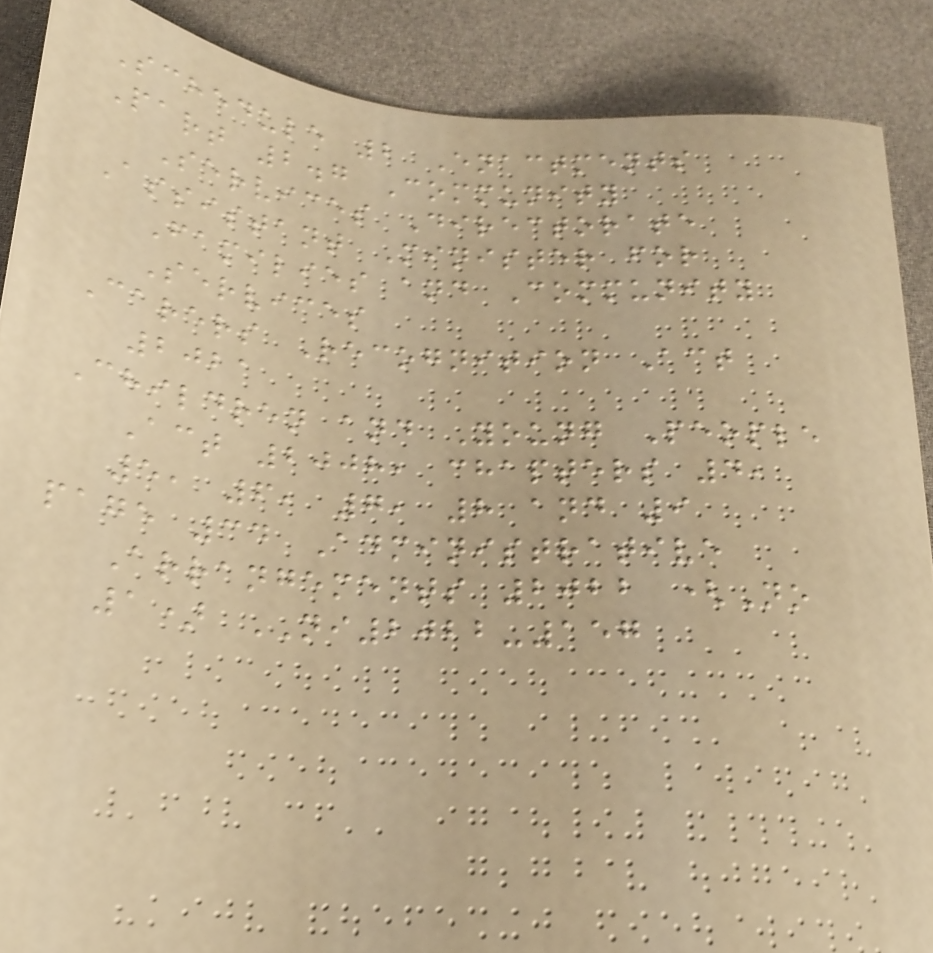Schedule 2 Enactments
Part 2.7 Community
Services Directorate
Assistant Minister for
Families and Community
Services
Carers Recognition Act
2021
Children and Young People
Act 2008, chapters 4,
5, 6, 7, 8 and 9
page 34 Administrative
Arrangements 2022 (No
1) NI2022-157
